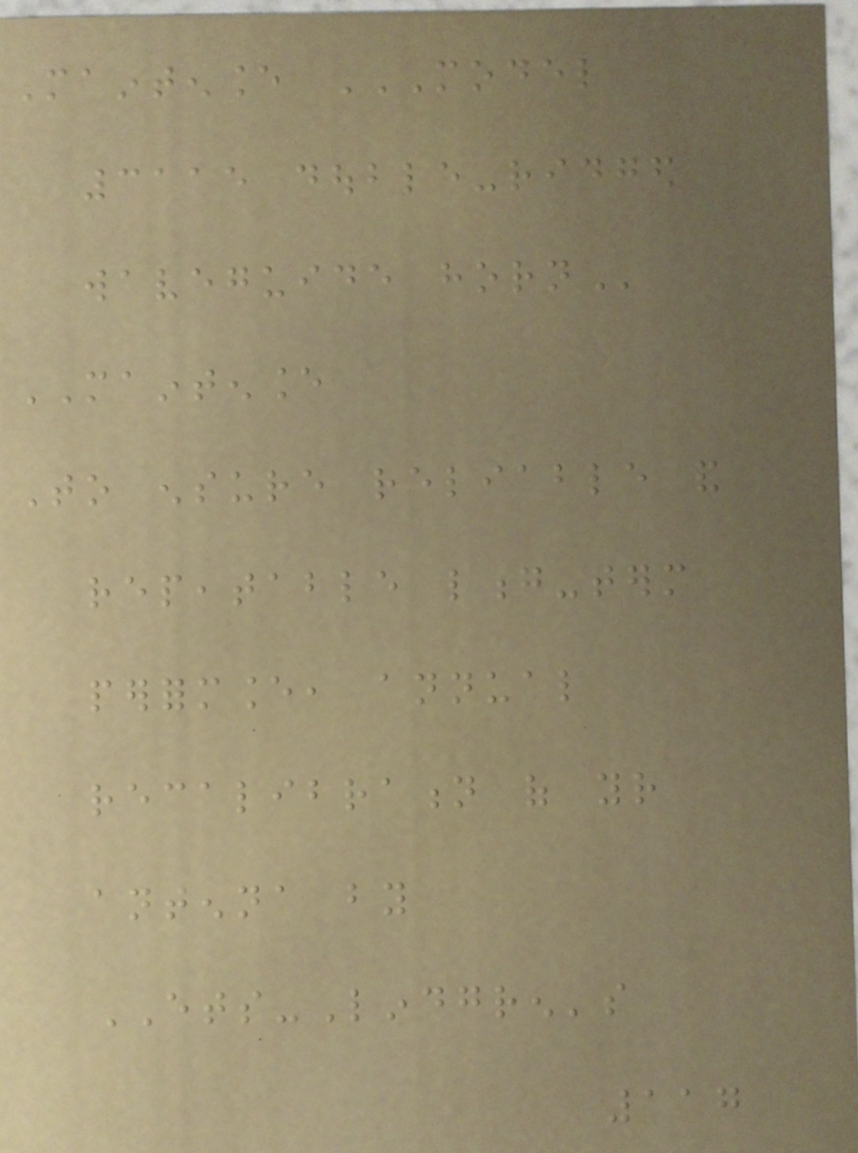Maintenance MODEL
3115 DOUBLE-RIDGED
WAVEGUIDE HORN
MAINTENANCE
To ensure reliable and
repeatable long-term
performance, annual
recalibration of your
antenna by
ETS-Lindgren's
117
